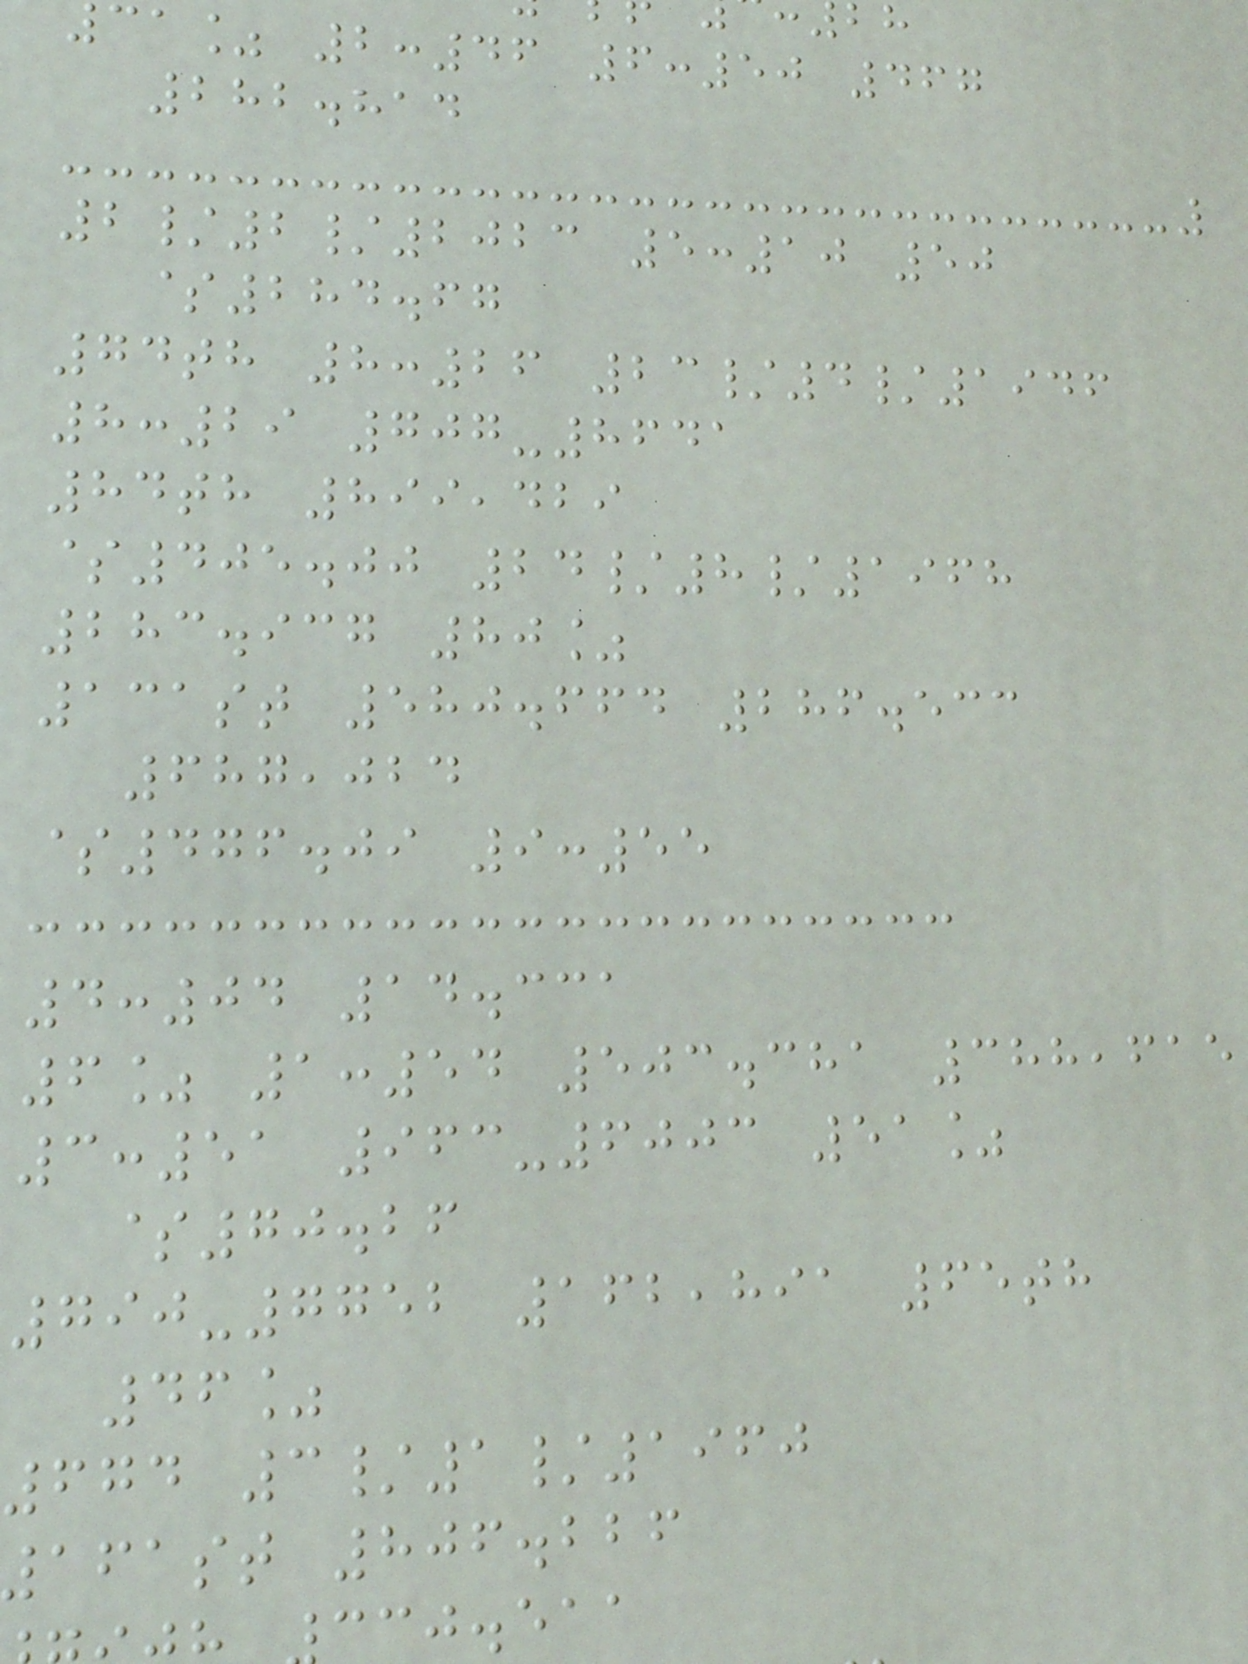ca% 2:46 6:50 467
282.814
2/2/2023 5:10 50
$284.67
74th 8:26 23/4/1946
8:29 707-8641
84th 899,429
$405.00 24/8/1968
283.937 80%
131st 580.664 286.533
687,024
$476.09 9:55
4:04 14.331
6% 1:54 503.381 388,615
3:51 963-6003 51%
$70.26
790-7752 162,891 65th
46%
674 3/1/1960
afast 806.226
cj.eaa
